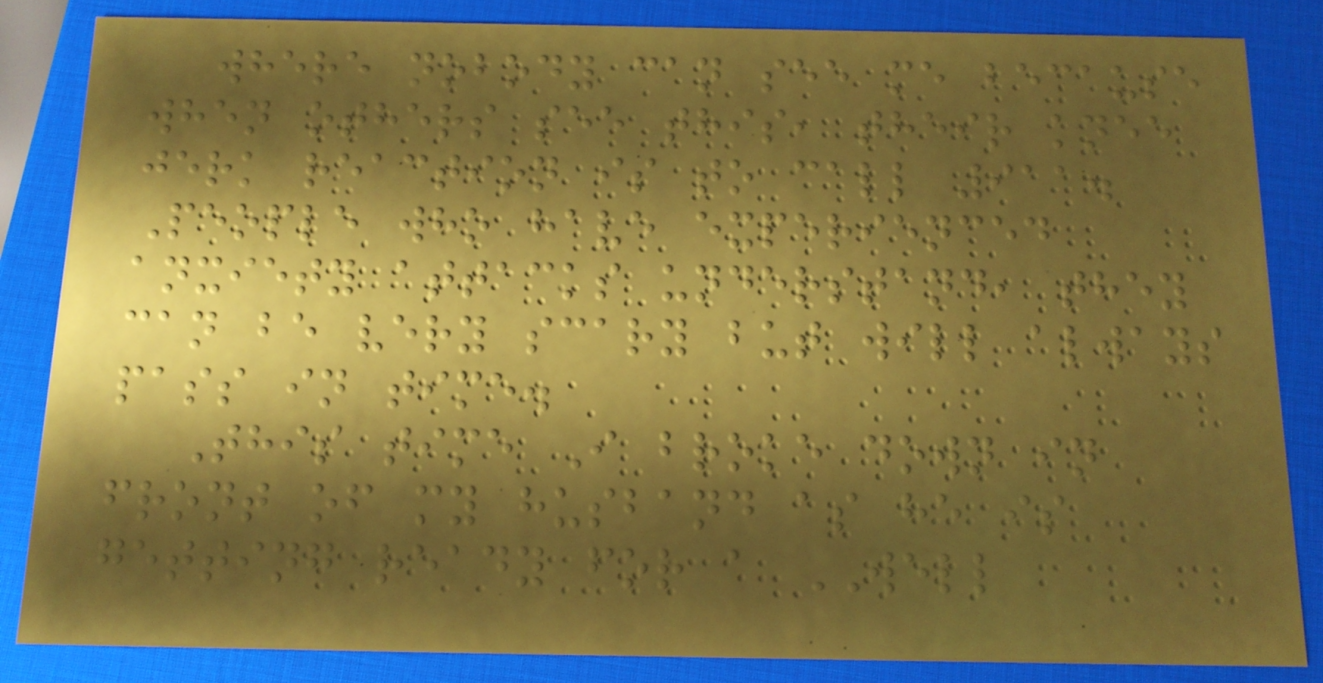where nobody can see me because
when others see this, their knee
jerk reaction is to call 911.
People who have experienced
anxiety attacks understand, they
can be very scary but will always
pass in time.
This time I broke down in
front of my husband as he is
getting ready for a WELL
